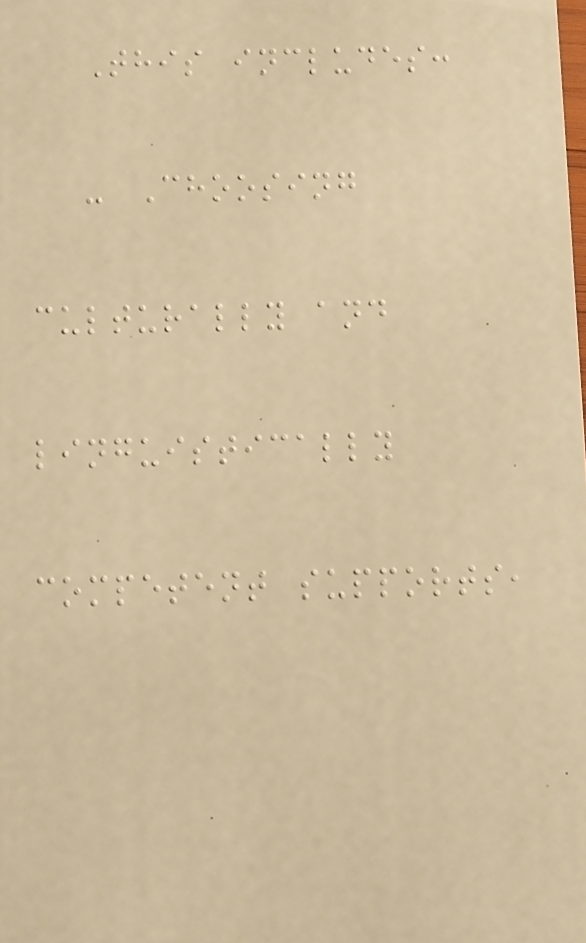This includes:
- Choosing
culturally and
linguistically
competent supports,
